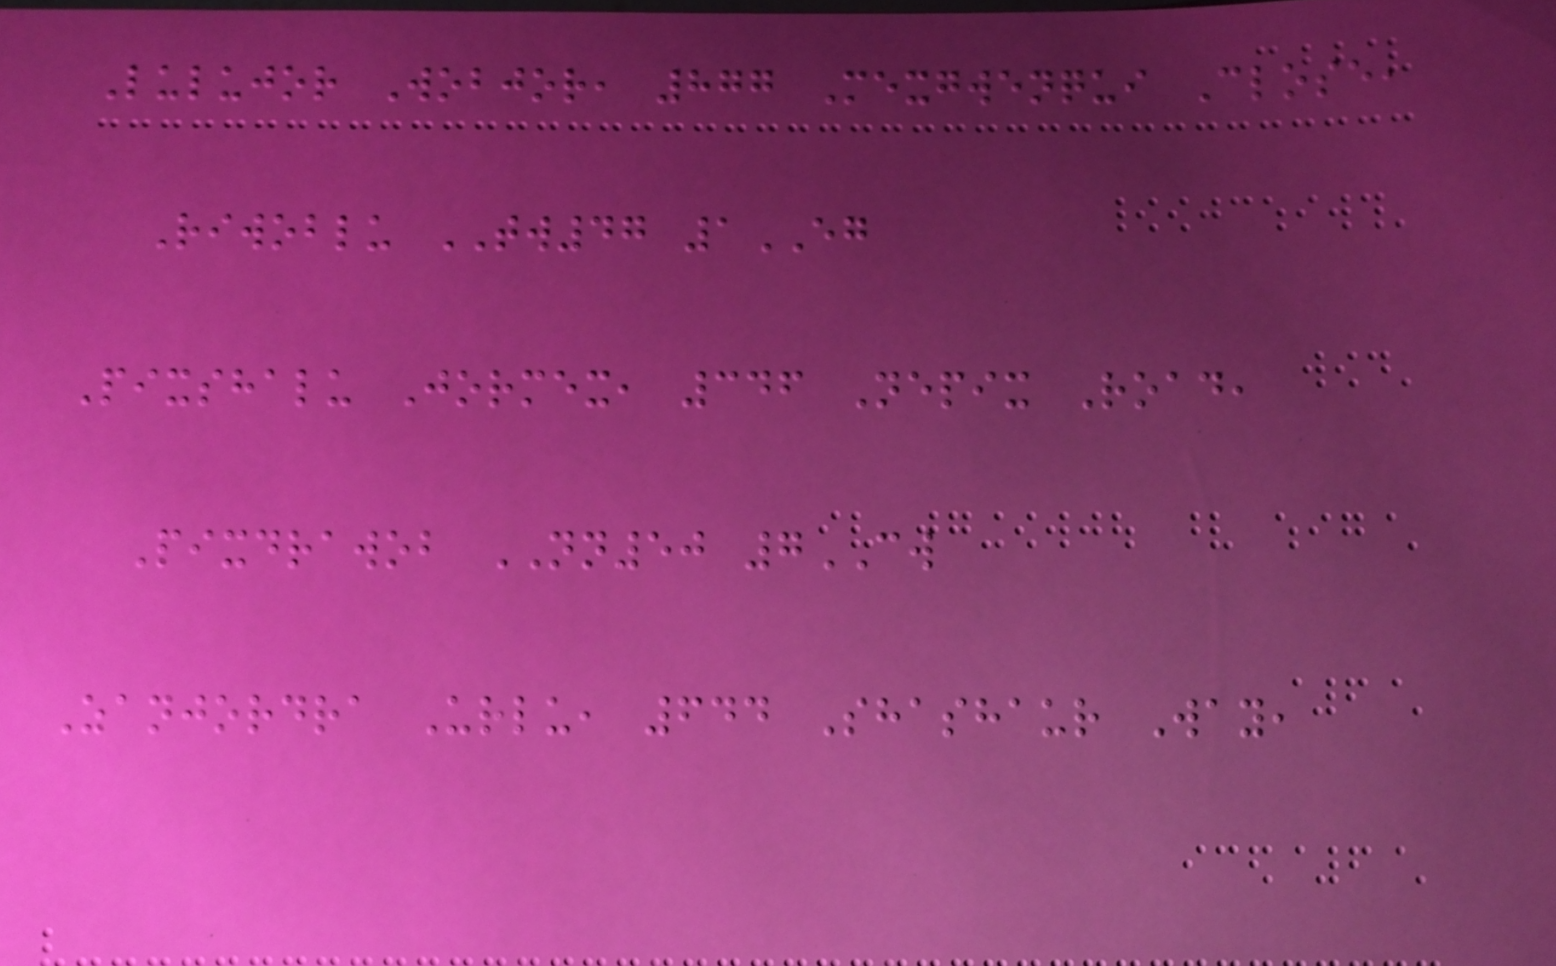Lulujor Wobjor, 877 Mexgwenqui Close,
Riwoblu TW47 1EG
Pixshalu Jormex, 346 Nepix Road,
Pixdrawob NN50 7CW
Zanjordra Urlu, 644 Shashaur Way,
